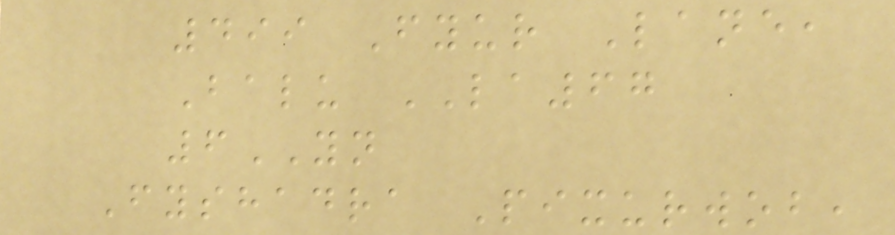499 Fyur Lane,
Balu LA67
6YN
Fyshadra Pixurwob,
